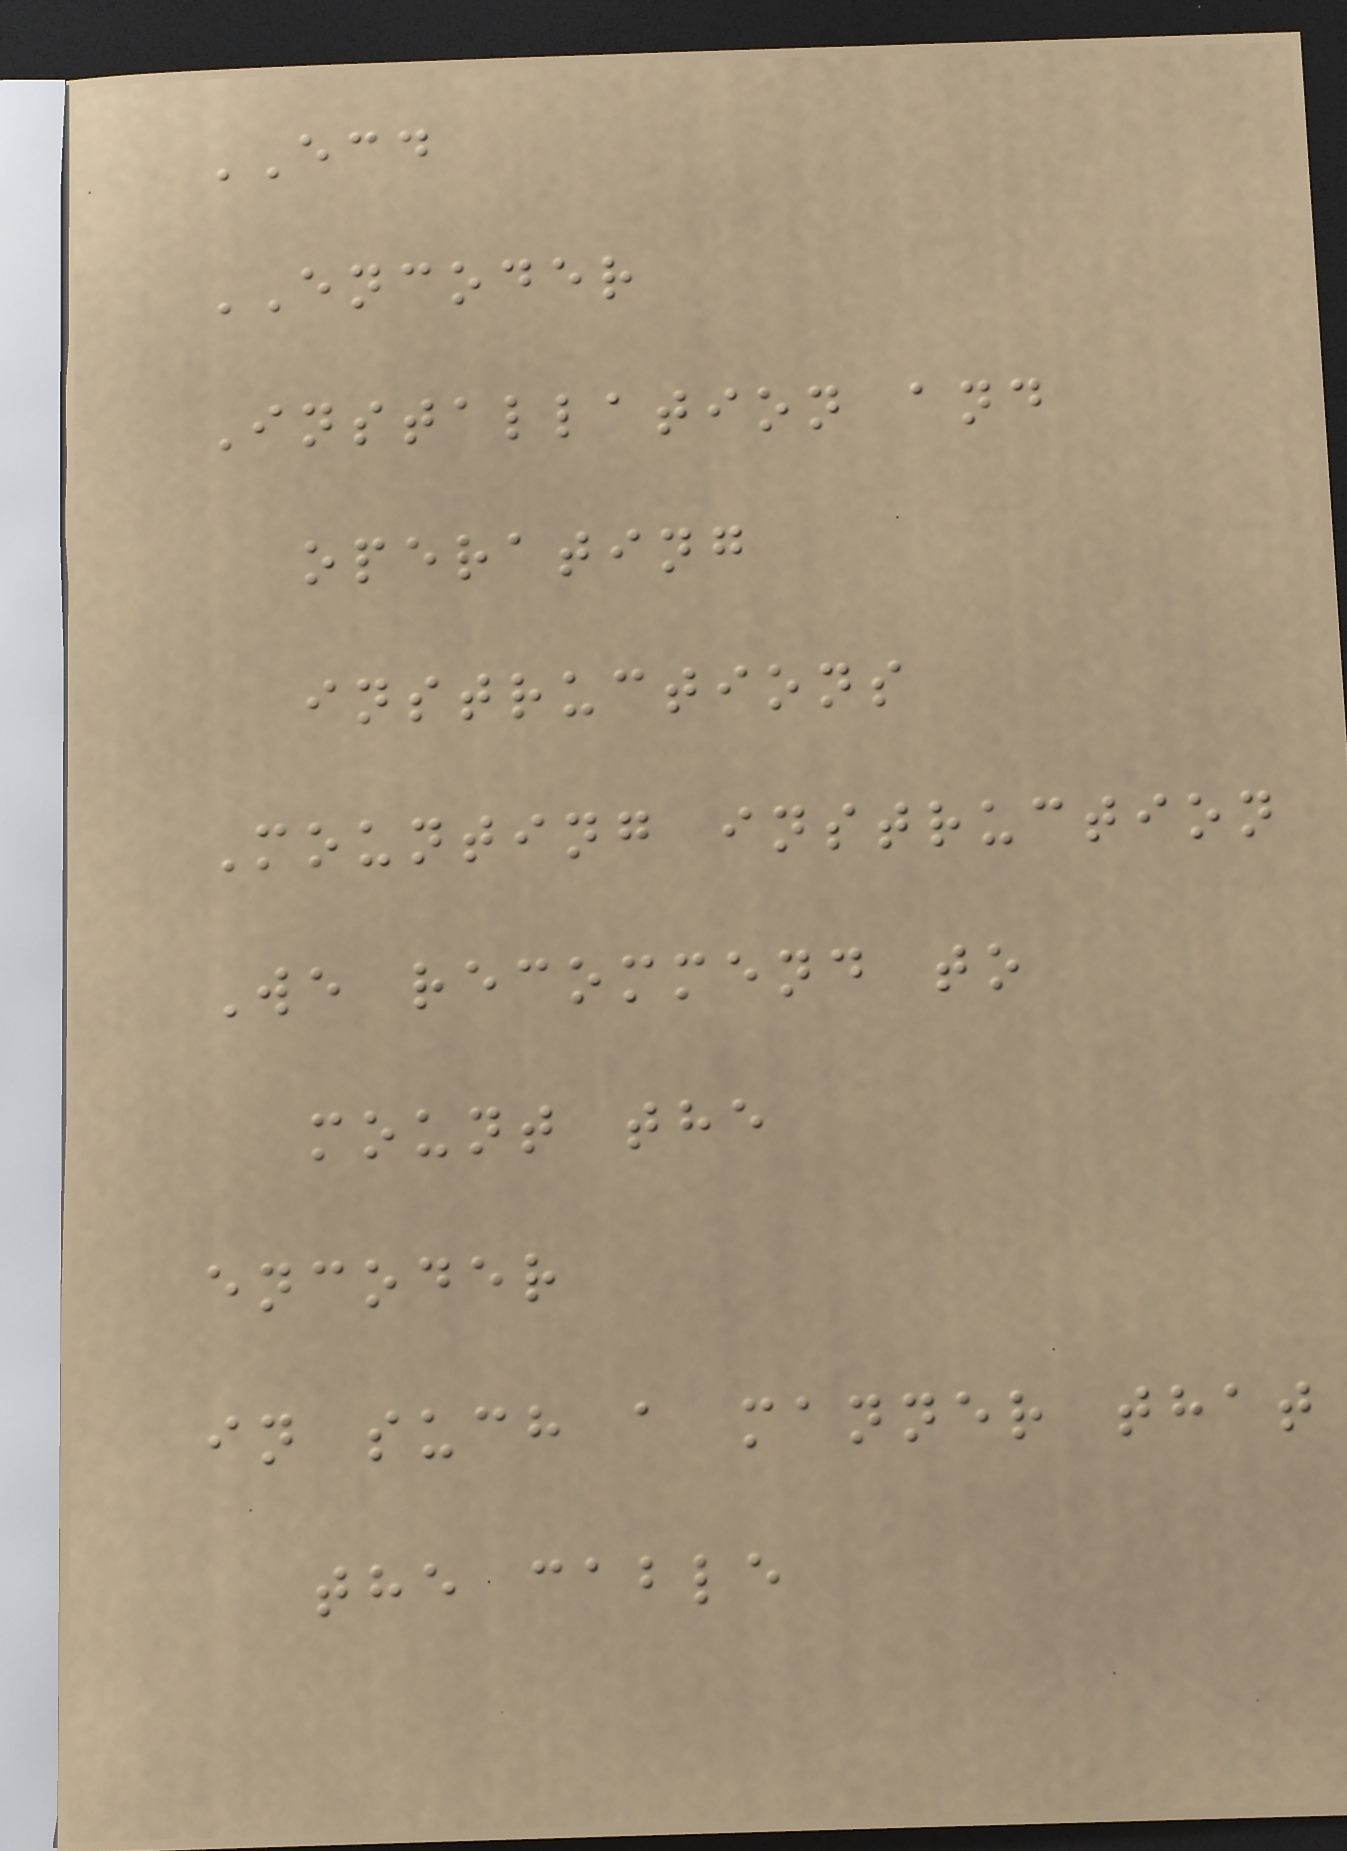ECD
ENCODER
Installation and
operating
instructions
Mounting instruction
We recommend to
mount the
encoder
in such a manner that
the cable
